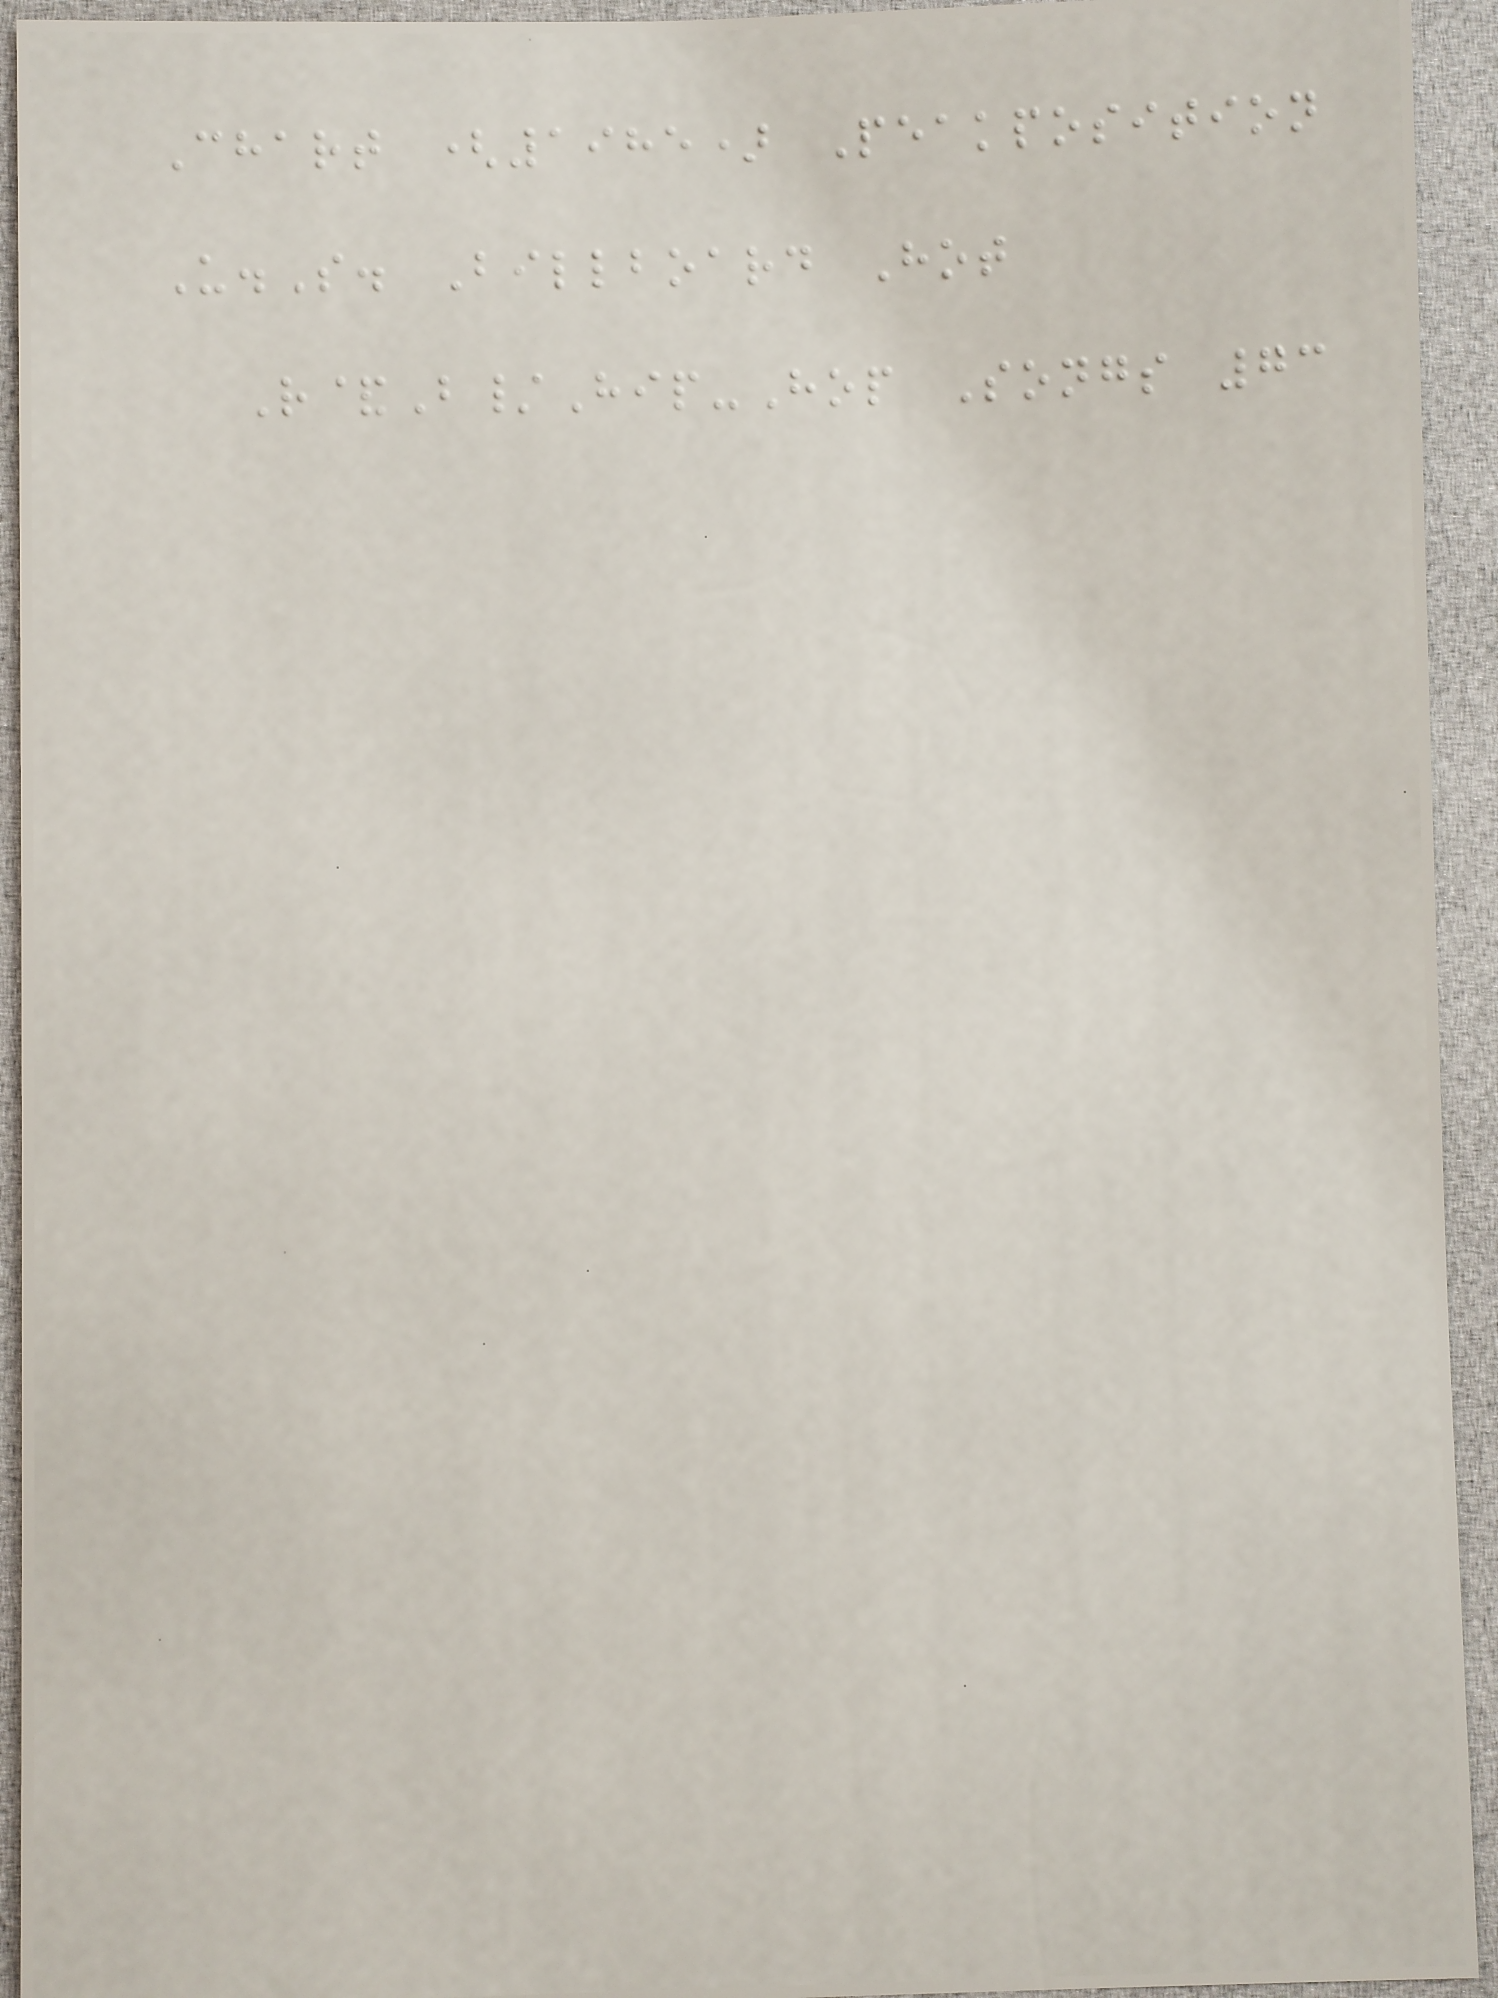Chart (1985) Peakposition
U.S. Billboard Hot
R&B/Hip-Hop Songs 73
